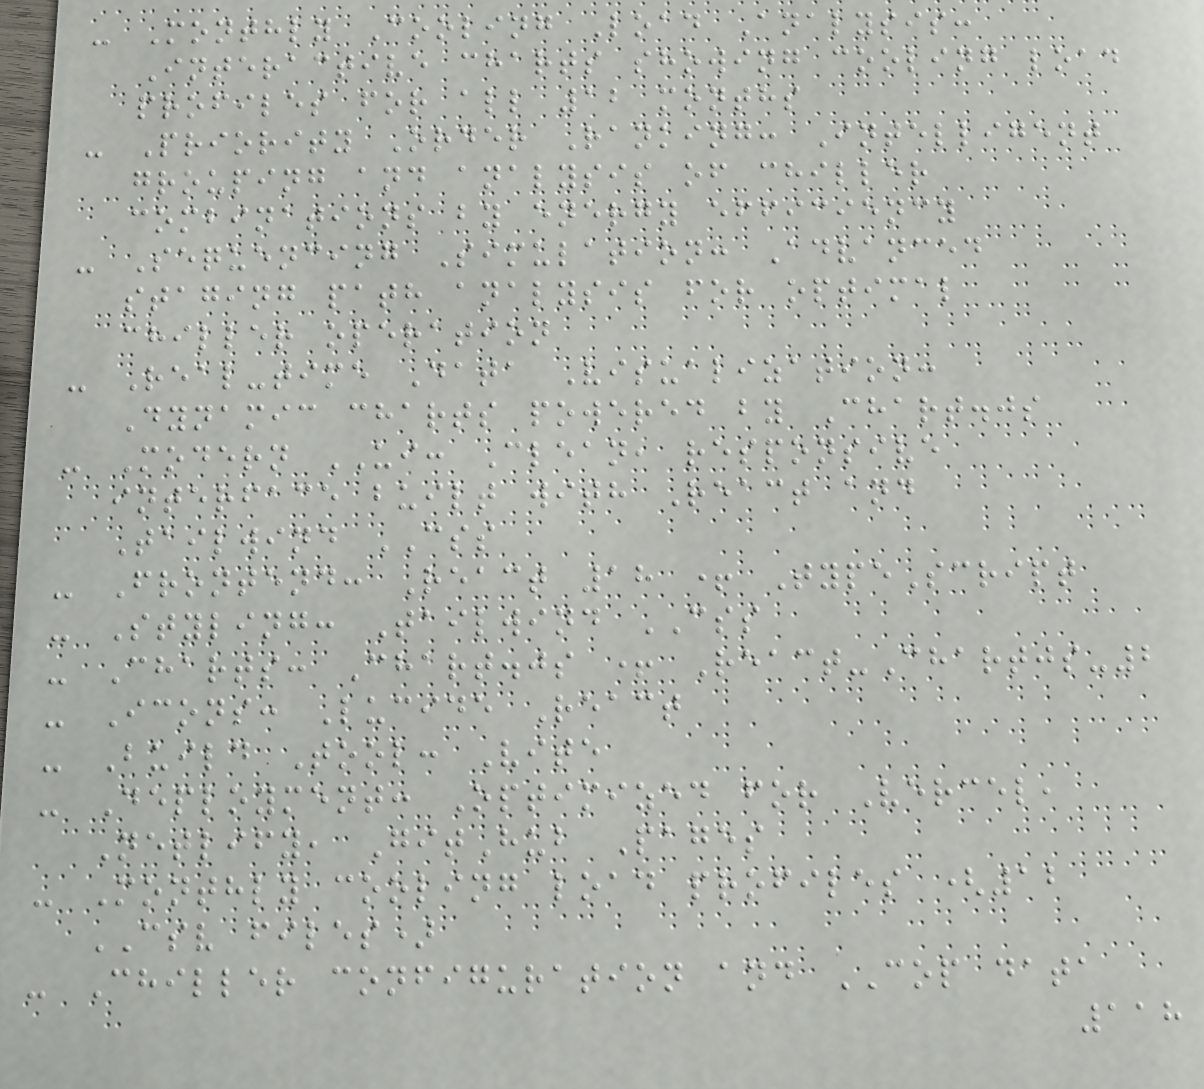- Monthly Cooling Load Analysis:
Interactive charts showing cooling load
profiles for all 12 months
- Priority Order Ranking: Intelligent
grouping and analysis of chiller
combinations by energy efficiency
- Sequencing Simulation: Advanced
staging path analysis for optimal
chiller operation
- Real-time Data Visualization:
Dynamic charts powered by Chart.js
- Modern UI: Clean, responsive
interface built with React and
Tailwind CSS
- Frontend: React 18 + TypeScript
- Styling: Tailwind CSS
- Charts: Chart.js + React-Chartjs-2
- Icons: Lucide React
- Build Tool: Vite
- Deployment: Optimized for Vercel,
Netlify, GitHub Pages
- Monthly cooling load profiles (12
CSV files)
- Chiller configuration and COP data
118
